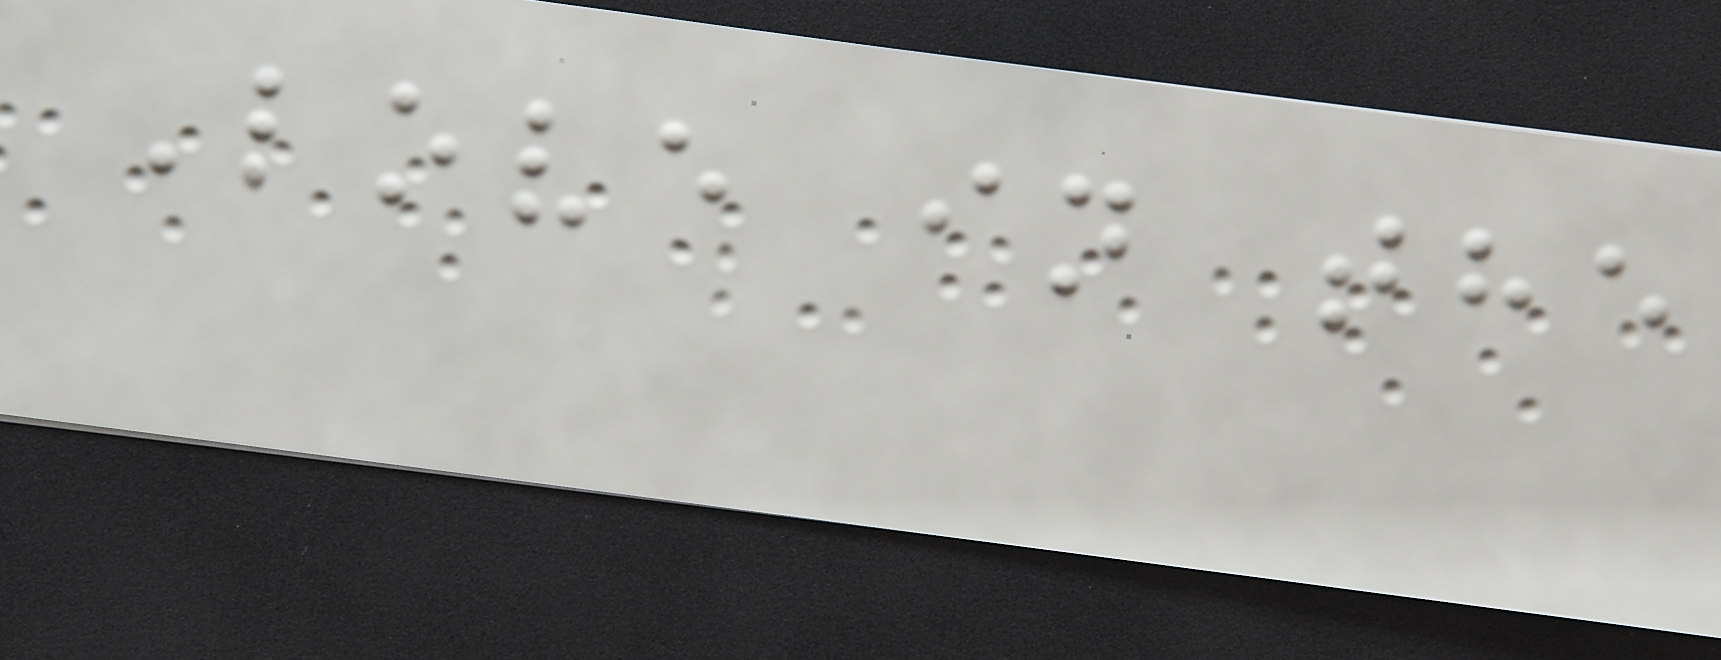Love in the
